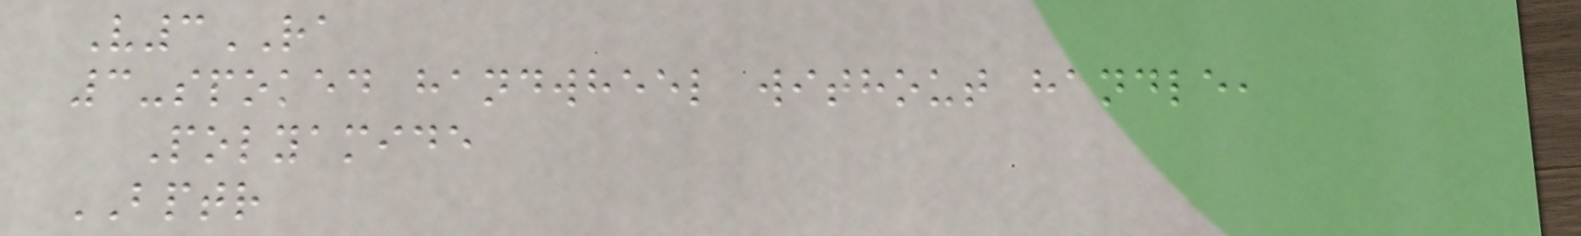V3RA
3-spoked handwheel without handle,
Polyamide
BPTR
